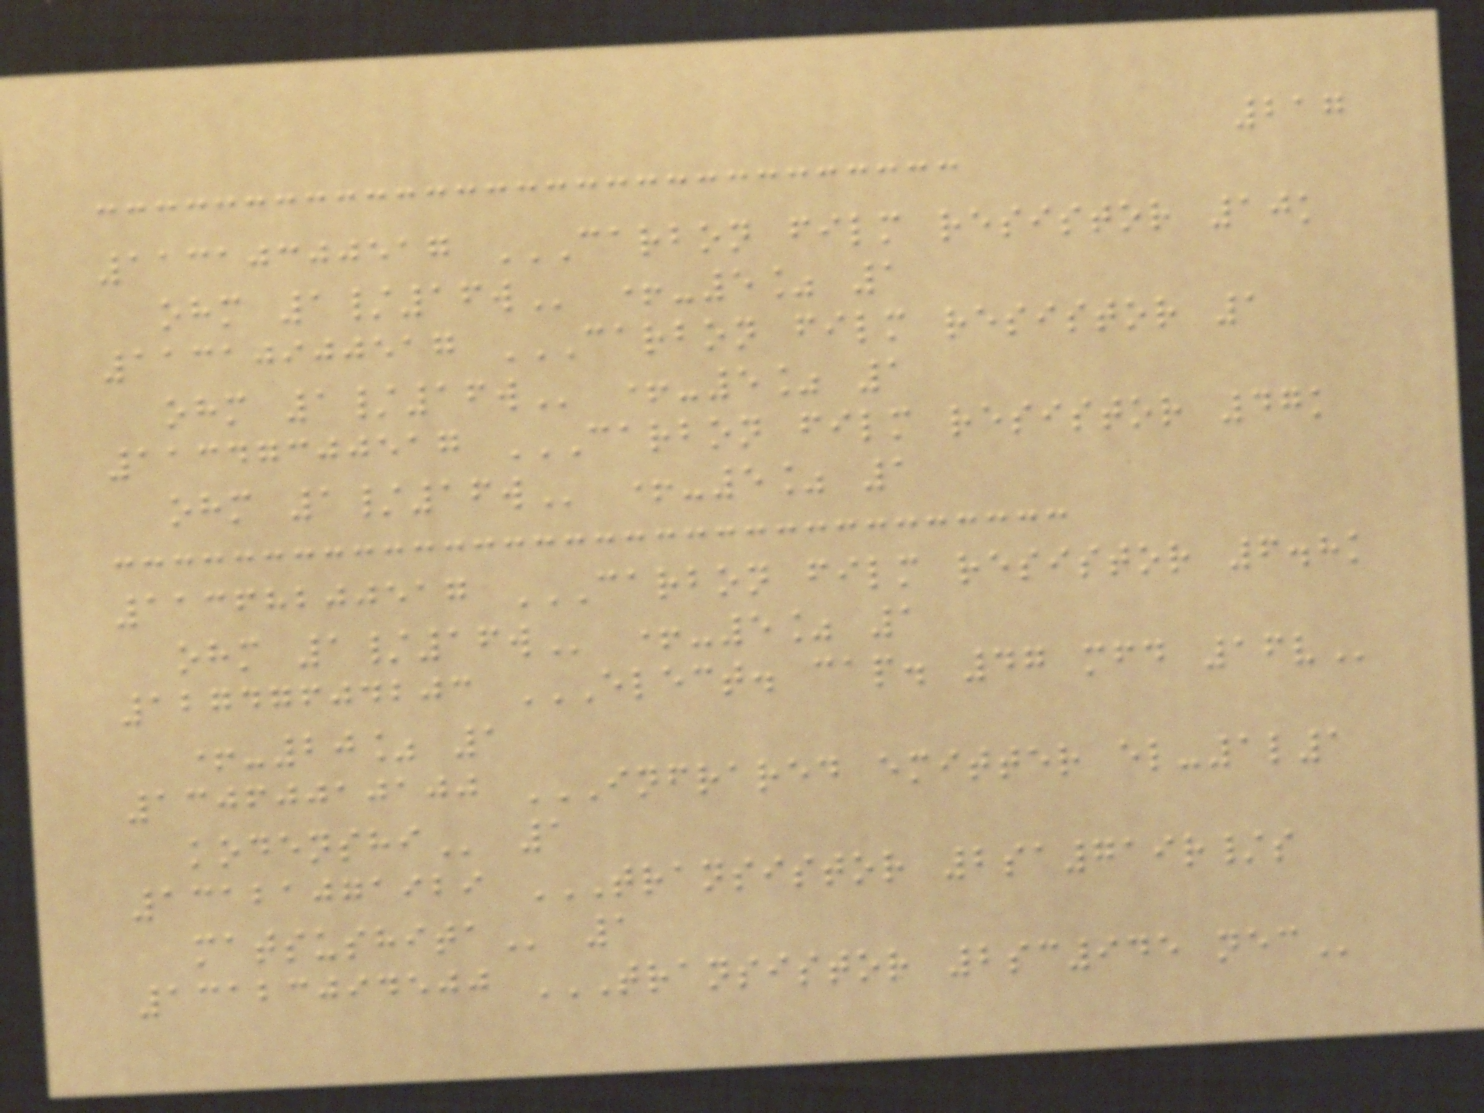217
11310300517 CARBON FILM RESISTOR 10K
OHM 1/16W +-5% 1
11310900517 CARBON FILM RESISTOR 1
OHM 1/16W +-5% 1
11347300517 CARBON FILM RESISTOR 47K
OHM 1/16W +-5% 1
11368200517 CARBON FILM RESISTOR 6.8K
OHM 1/16W +-5% 1
12747604203 ELECT. CAP. 47 MFD 16V
+-20% 1
13060010100 INFRARED EMITTER EL-1L1
KODENSHI 1
13121071929 TRANSISTOR 2SA719R/S
MATSUSHITA 1
13123094500 TRANSISTOR 2SC945 NEC
